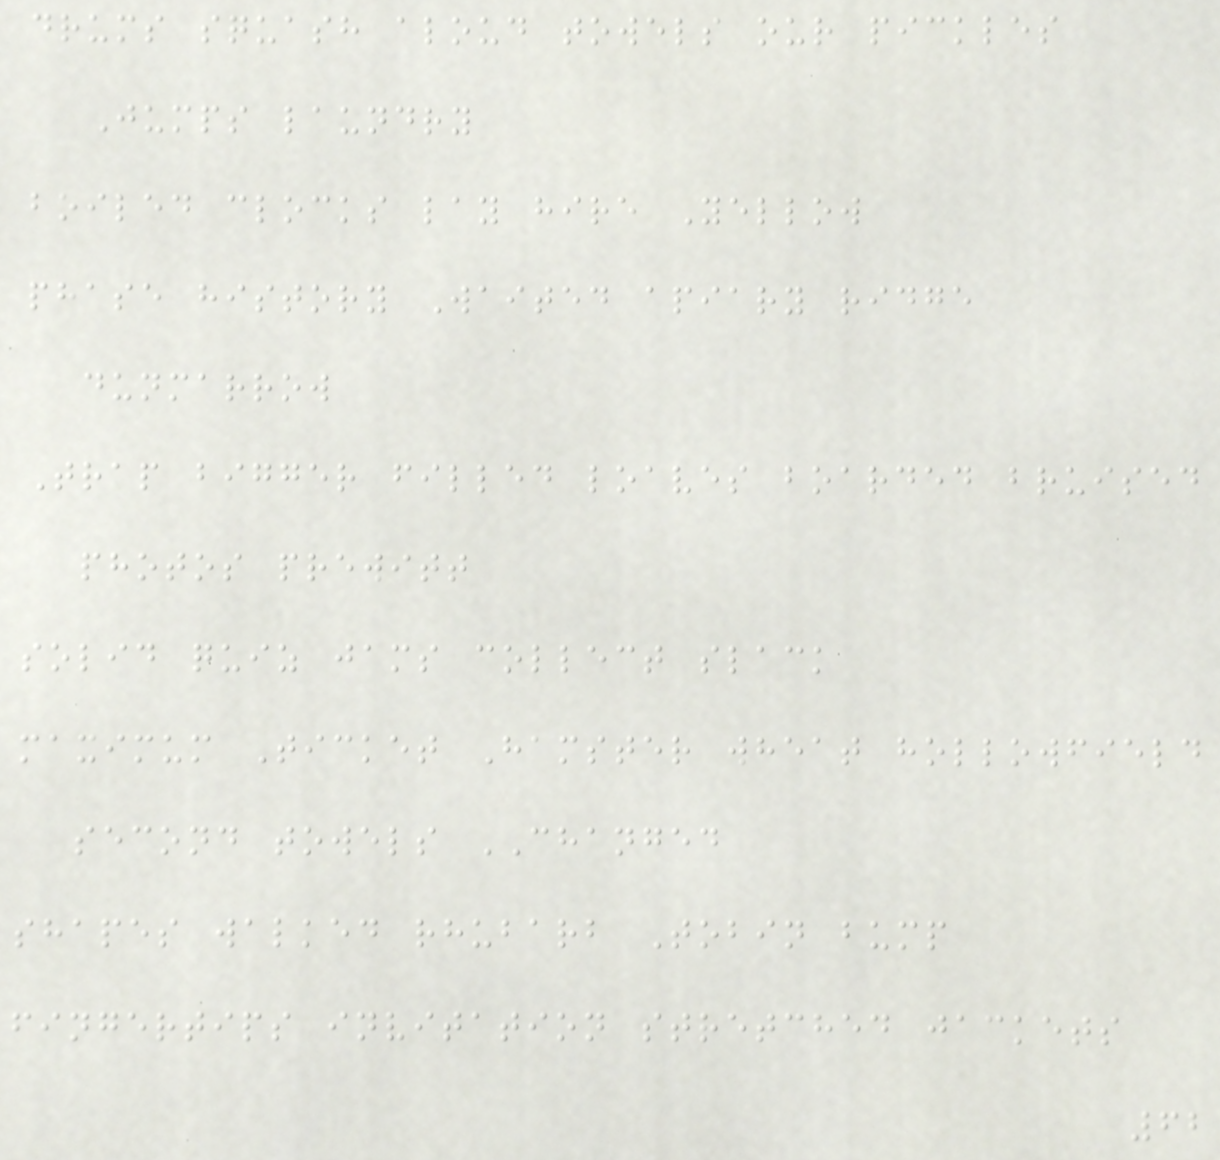drums squash aloud towels our pickles
Jumps laundry
boiled clocks lay hire Yellow
phase history Waited apiary ridge
dunmarrow
Trap bigger filled loaves boarded bruised
photos prewitt
solid quiz jams collect slack
maximum Ticket Hamster wheat hollowfield
second towels CHANGED
shapes walked rhubarb Tobin bump
fingertips invitation stretched jackets
62
